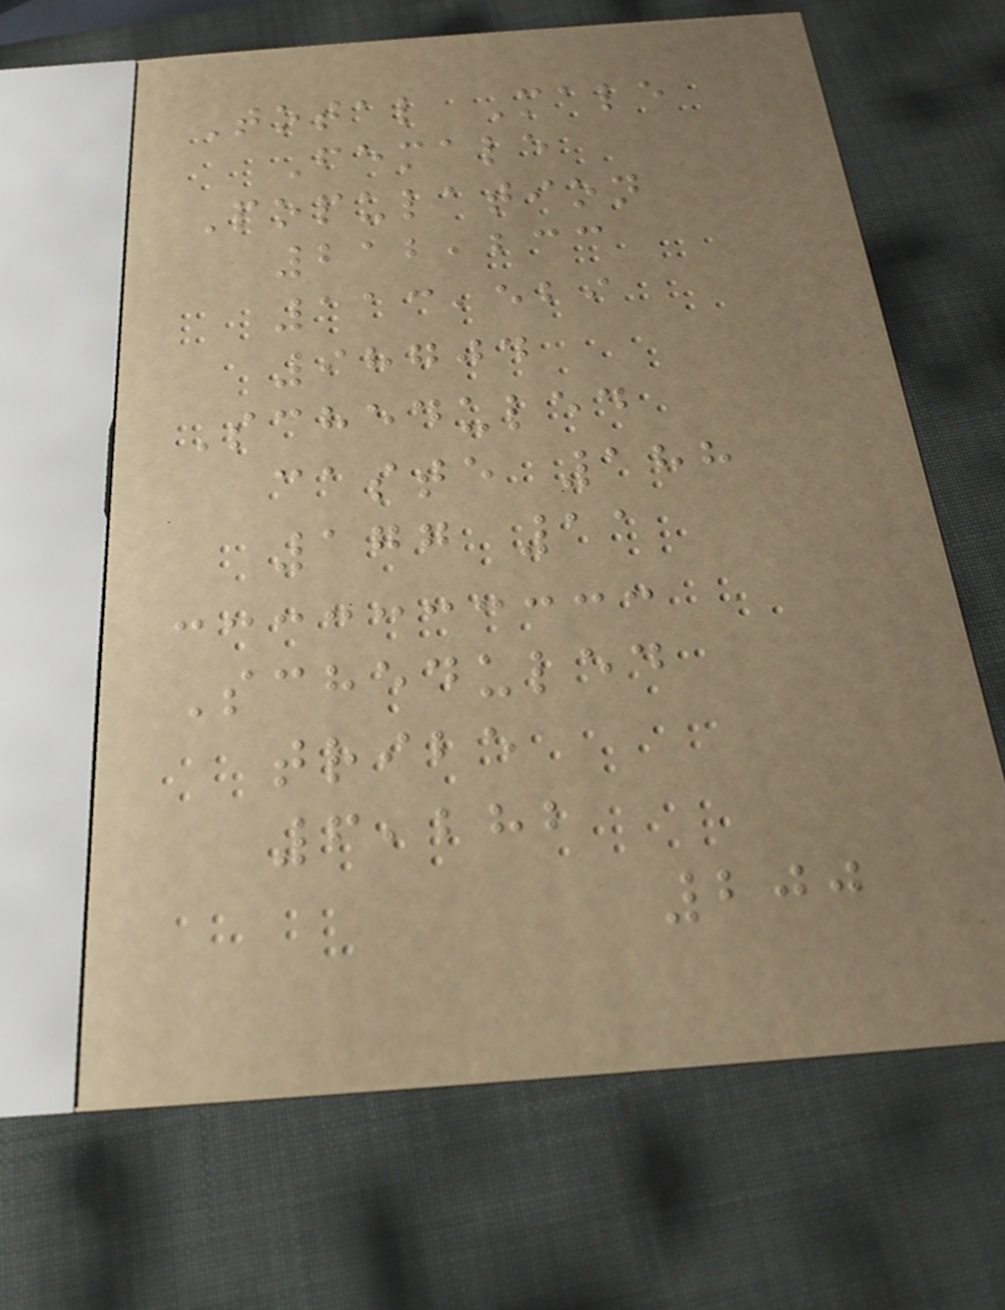Total Male
Female
Population
212,233
113,529
98704
Scheduled
caste 188
177 11
Scheduled
tribe
6,282
200
